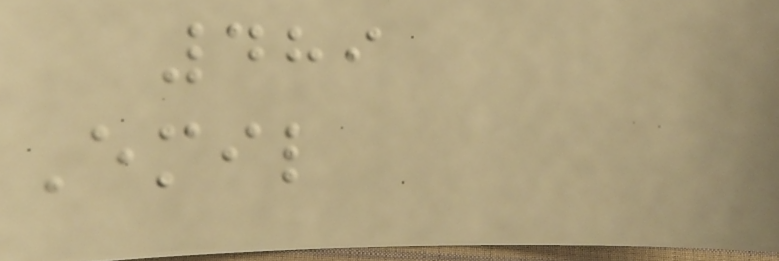489
Emil
